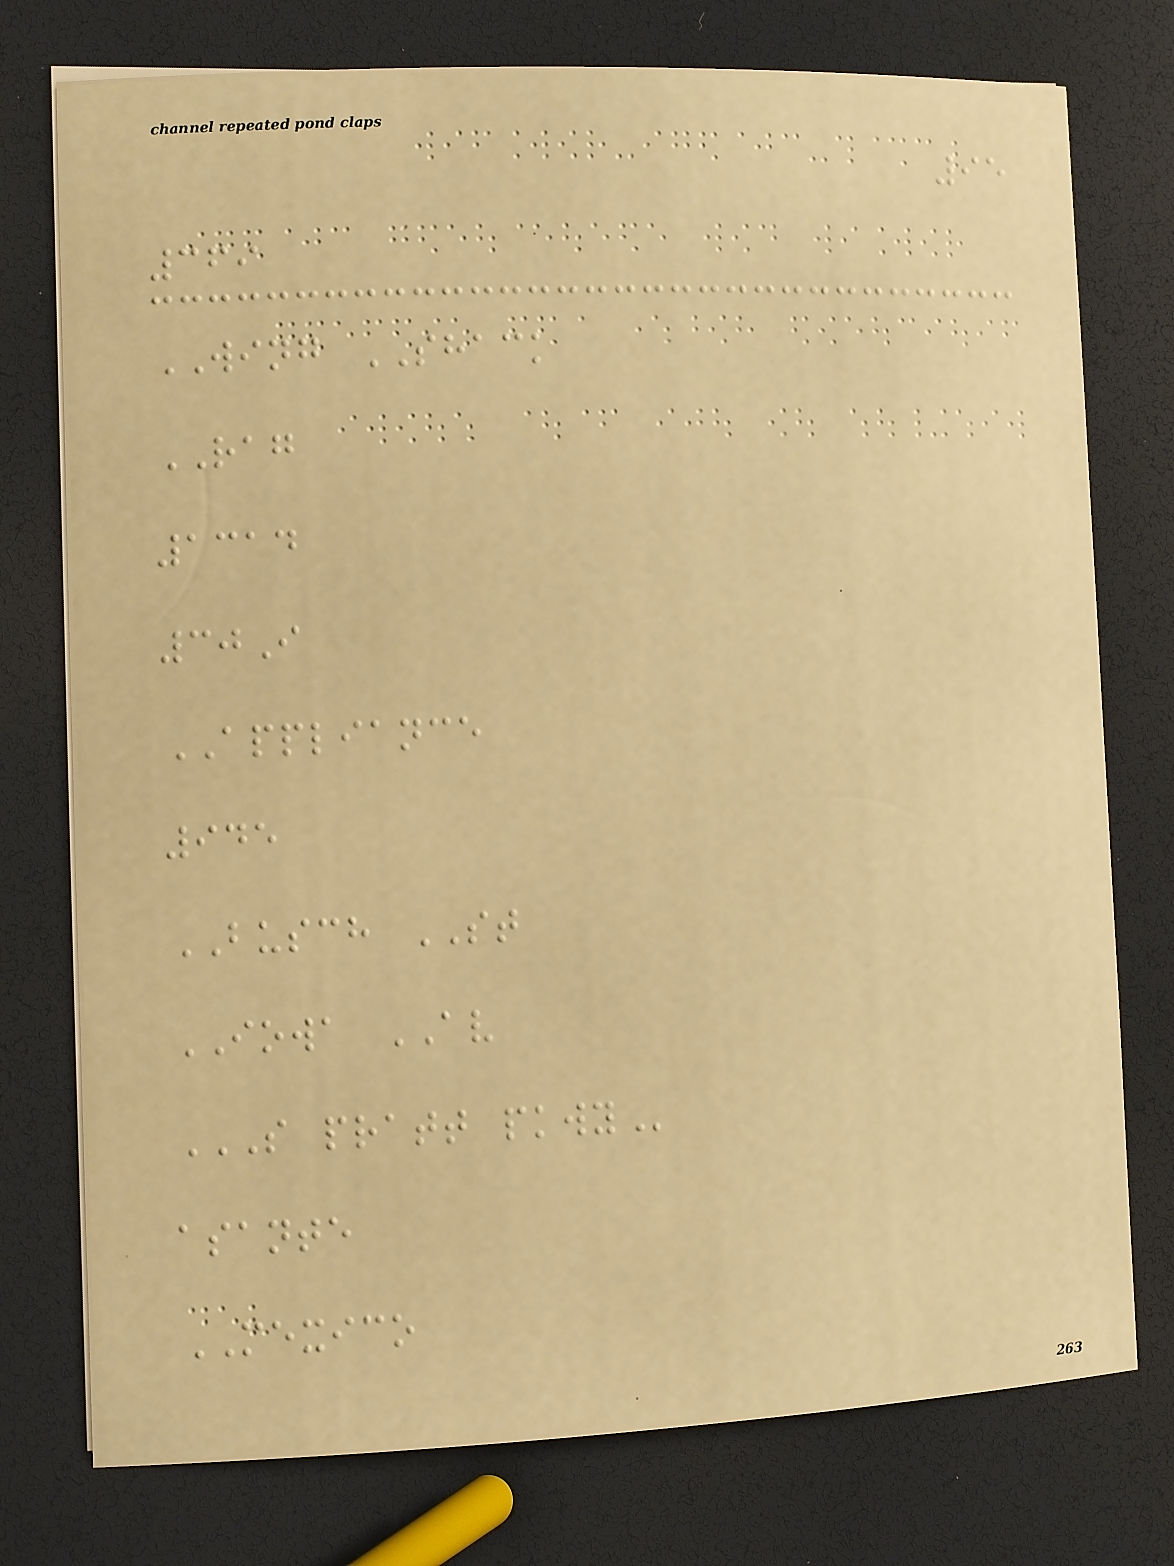95
369
WING SHACK
RAG
1314
30I
APPLIANCE
945
BUSCH ST
IOWA AV
S PRATT PKWY
asante
MEXICO
